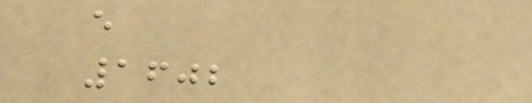e
1602
